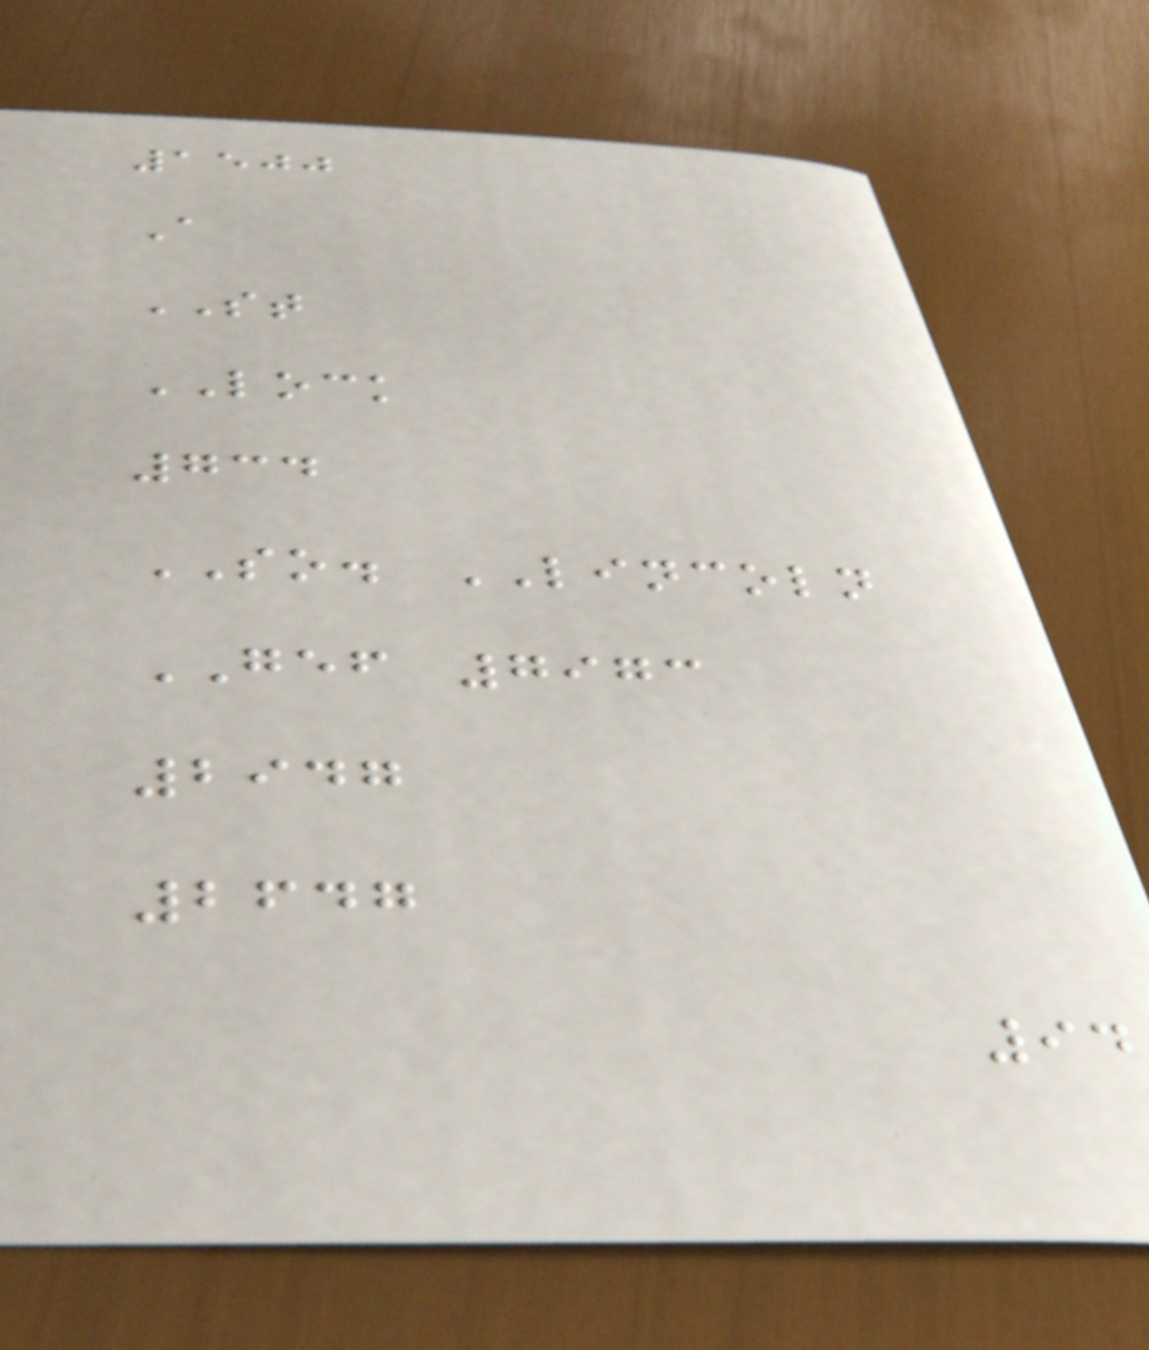1500
A
ST
LOCK
734
SO. LINCOLN
GEF 7973
2947
2647
94
